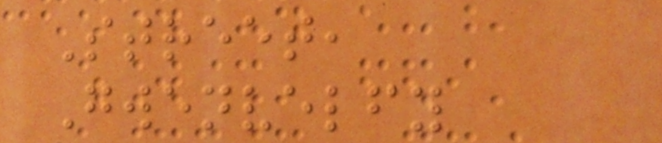Street,
Gwenvelfy
